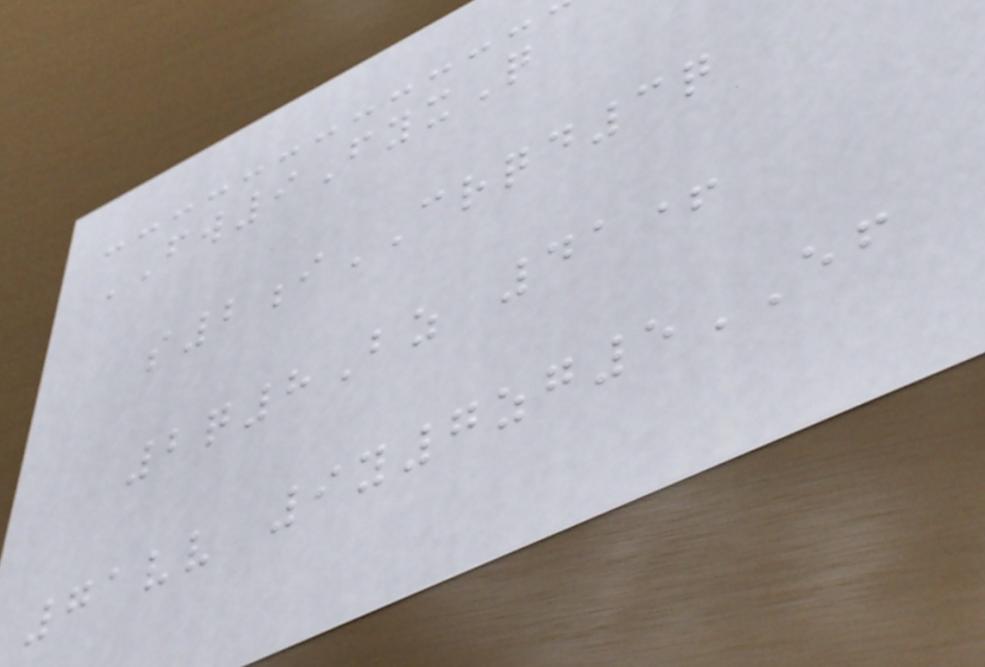FW9FyxQ
s2iCRQD3q
2q8Bz 41+
71vv 9y7zg5EF
